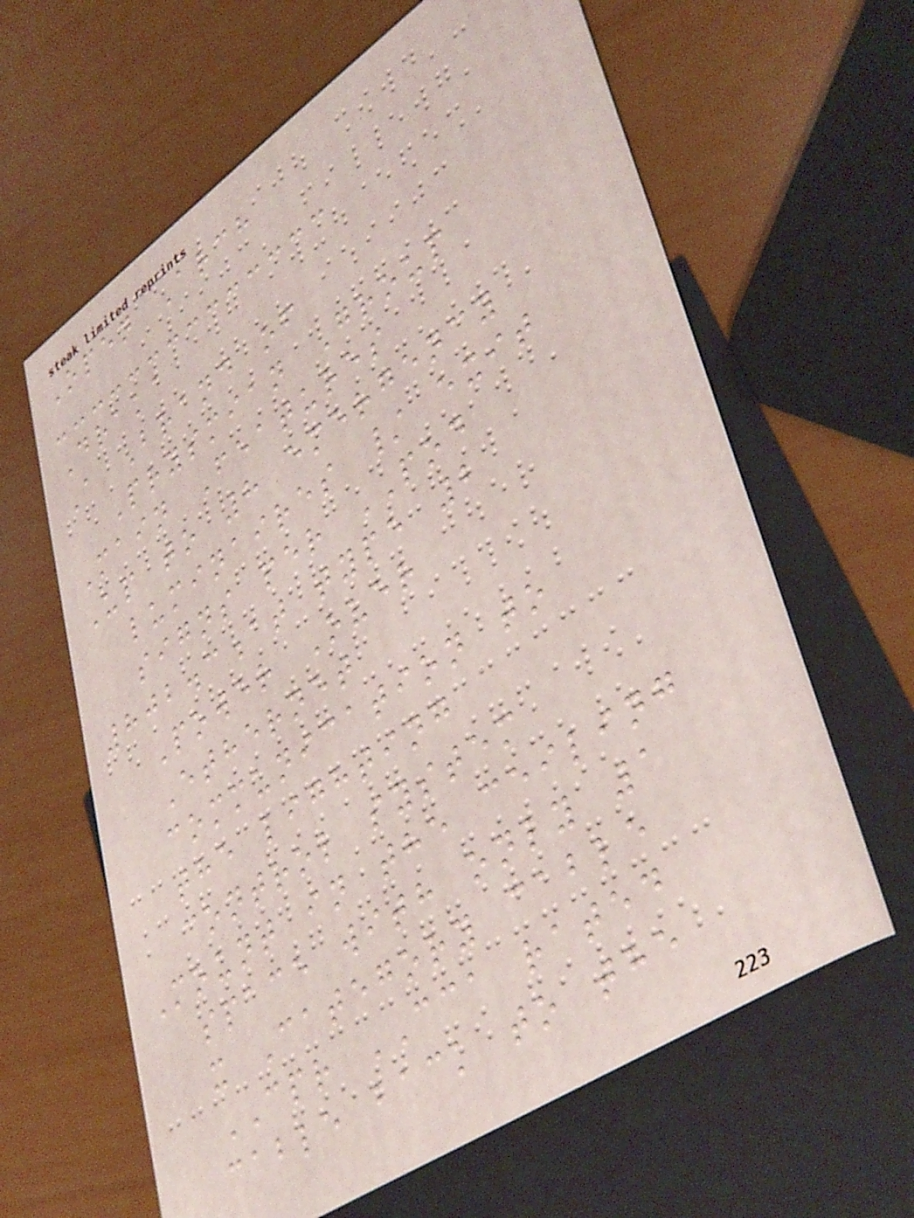Open Arch
Draka
A Brand of
Prysmian Group
Main Features
Up to 8 emergency
luminaires / exit
signs per POD
802.3at type 2
Power Over
Ethernet
communication to
the lighting
control system
Mount in the ceiling
space with only 1
x Category cable
CPR CCA rated
cable back to the
